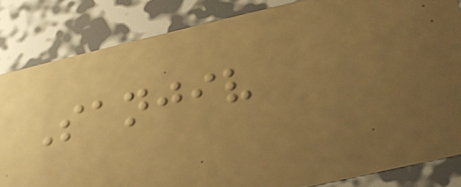Sanjiv
